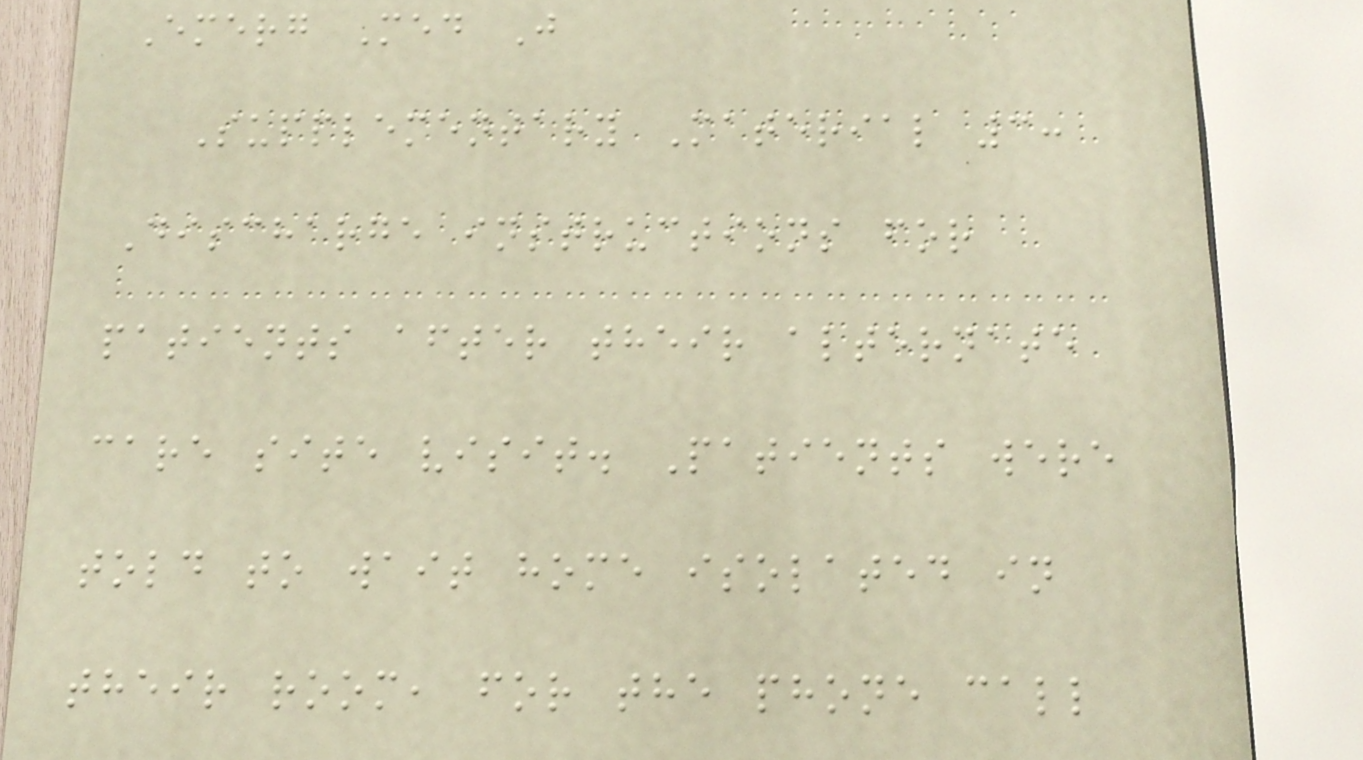Emerg Med J
Supplementary Material 3:
Discharge instructions for
patients after their alternate
care site visit. Patients were
told to wait home isolated in
their room, for the phone call
